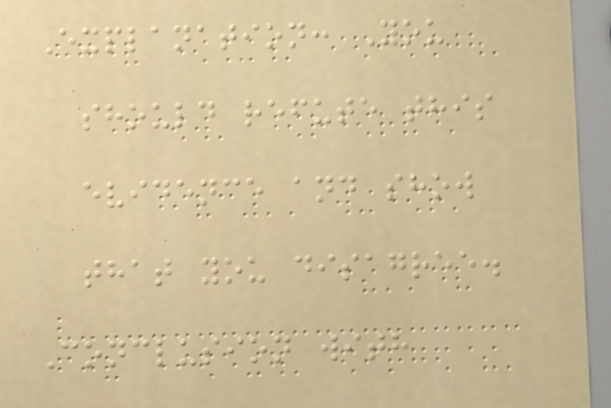Explanation: You
should refute this
evidence and show
that you disagree.
Conclusion with
